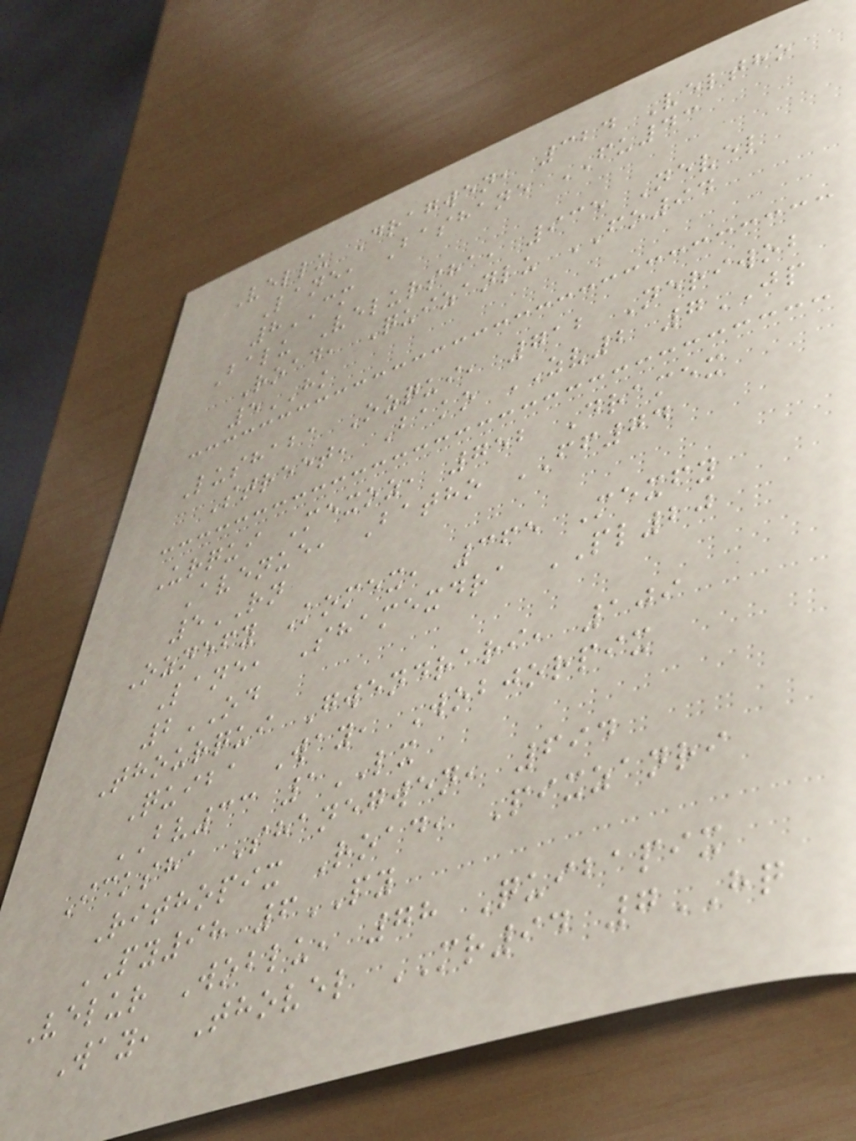Vellu Dragwen, 324 Veltho
Lane, Bashane FU43
8CM
Balu Velursha, 935 Nevel
Road, Quizanlu FO94
5HK
Lushaba Ozqui, 712 Neriwob
Street, Bako ZV2 7JP
Urqui Mexoz, 752 Dramex
Avenue, Batho FF74
5RN
Oznefy Komex, 365 Mexfy
Lane, Shamexdra PL20
2OD
Thourqui Gwendrari, 109
Quiba Way, Wobjorpix
BV33 1LX
Icksha Shanegwen, 694
Rithopix Road, Pixzanri
PY98 6PY
Velur Woblu, 78 Quibapix
Way, Thovel MR94 7HQ
